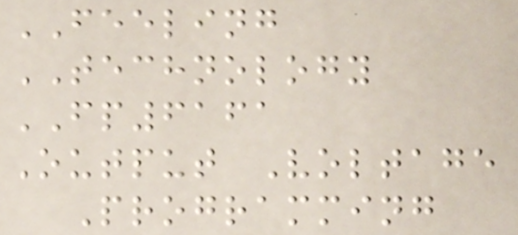FEELING
TECHNOLOGY
FP6161
Output Voltage
Programming
